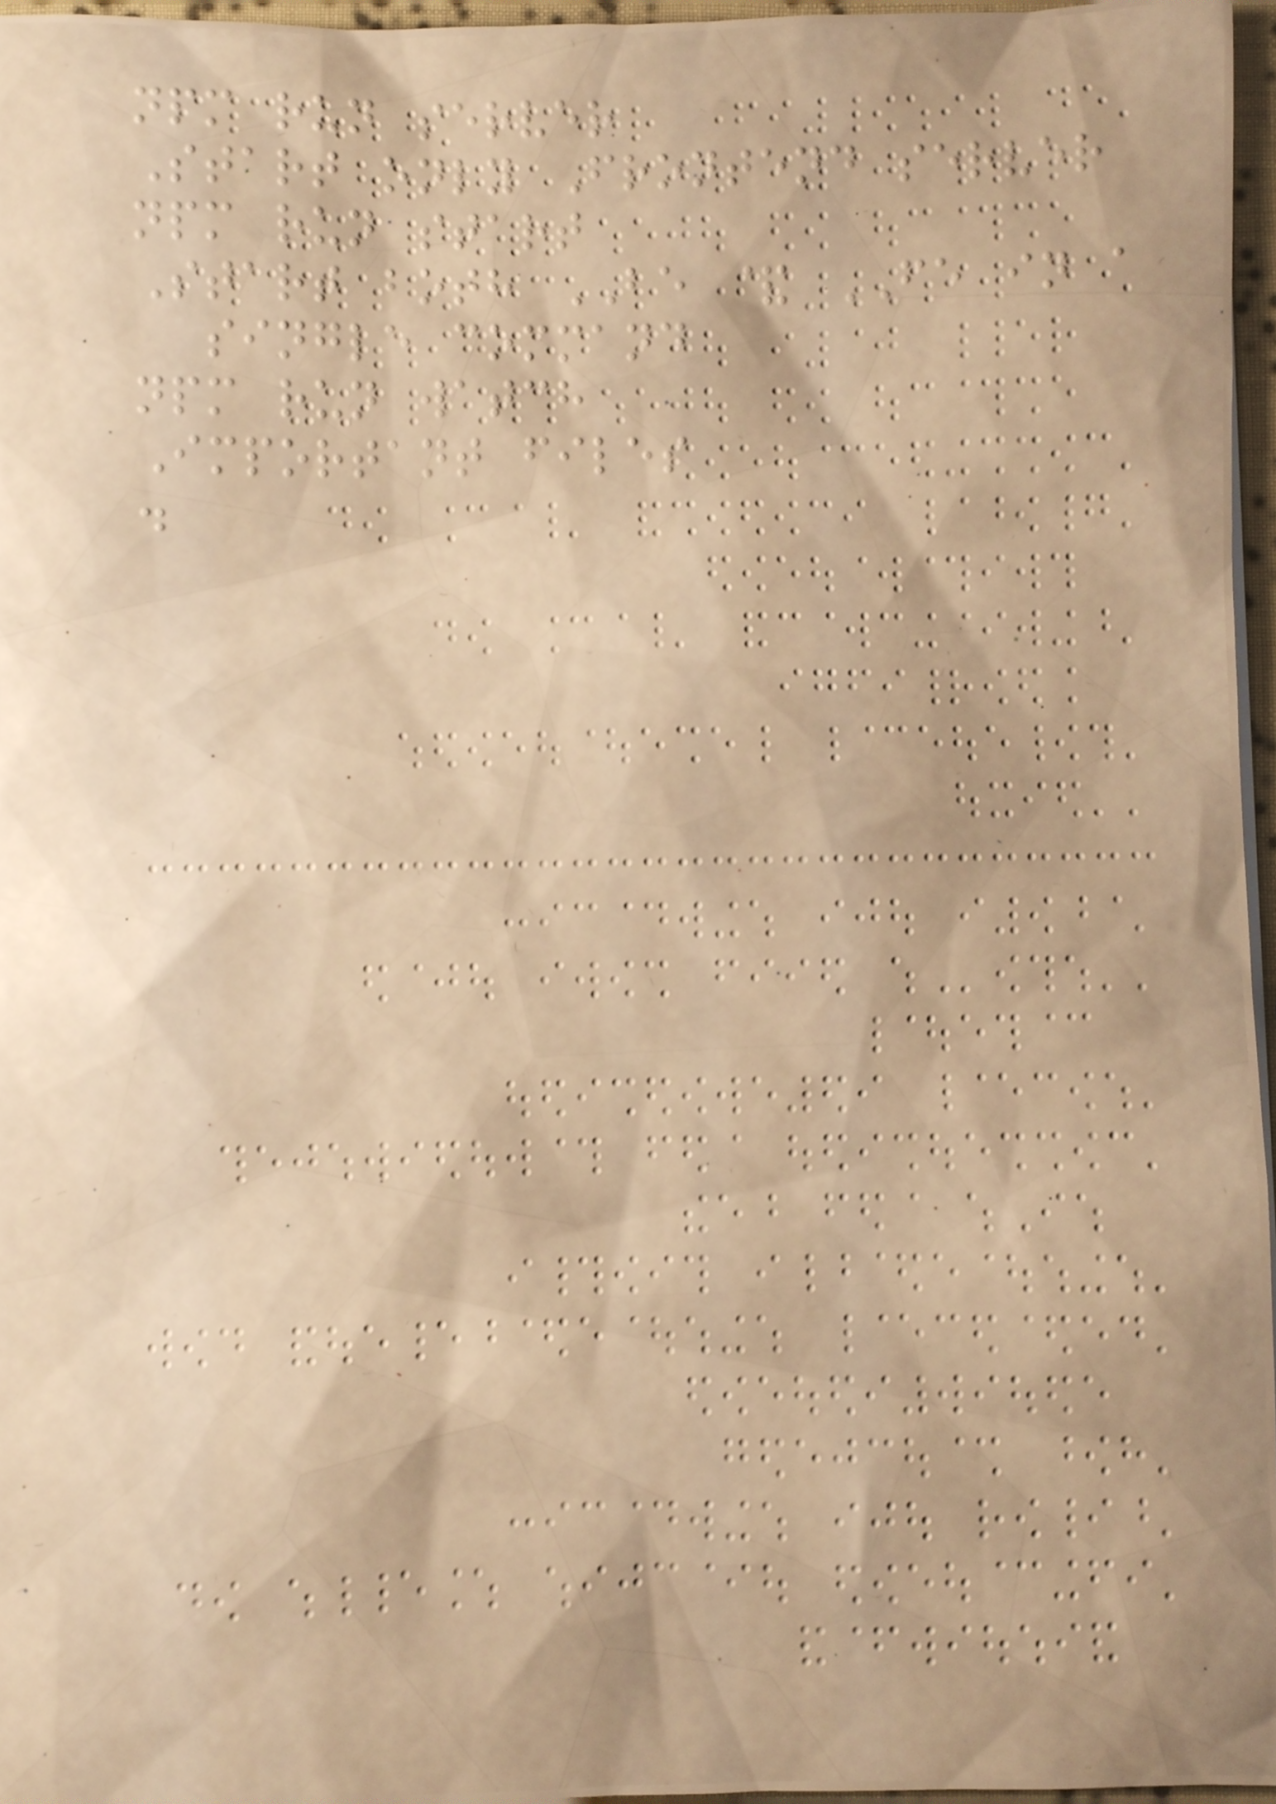npm run server
Start only Frontend server
npm run start
Start both BE & FE in a
single command
npm run watch
Important files
.
